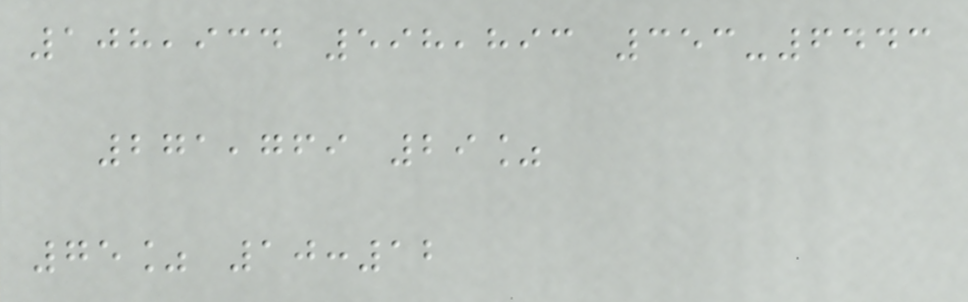108,934 598,893 353-6443
271,769 29%
75% 10:12
